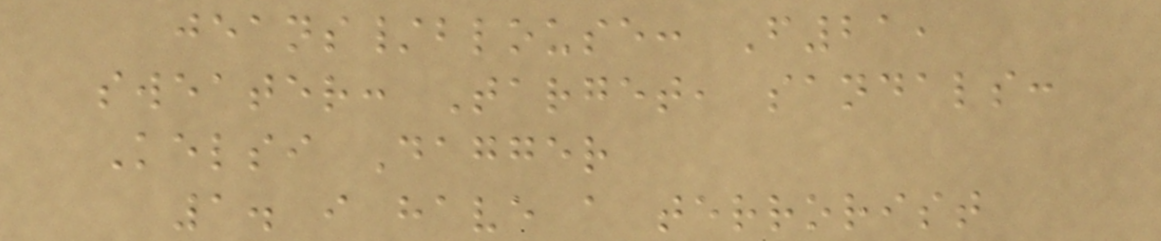jeans/blouse: F21,
sweater: Target, sandals:
Kelsi Dagger
1. i have a terrorist
